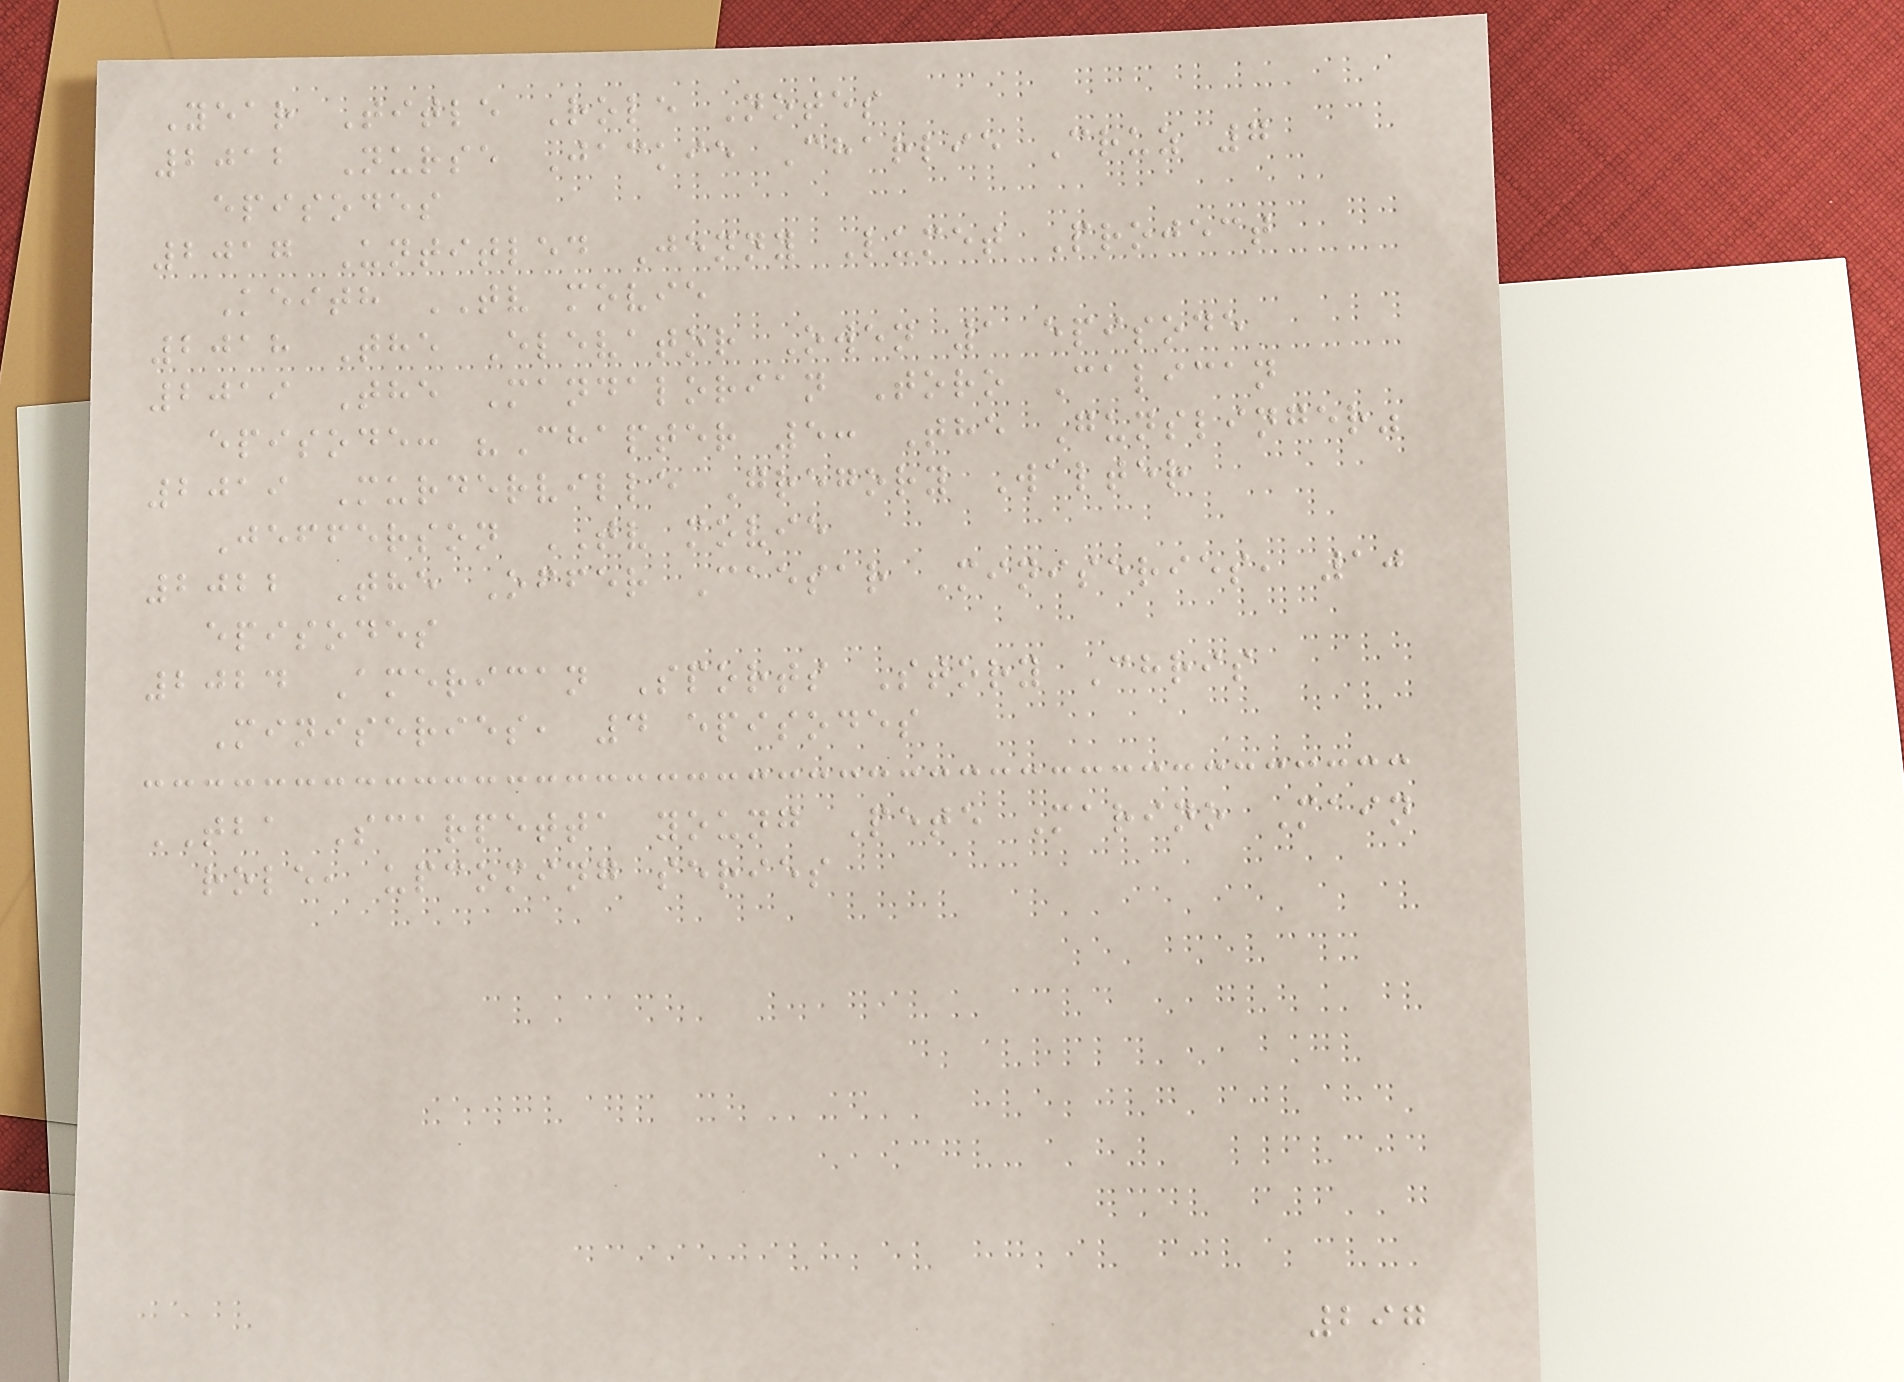Year Title Role Notes
2012 Nurse Jackie Charlie Cruz 7
episodes
2017 Untitled Jenny Lumet Project
Keith TV movie
2018 The Elevator Owen 1 episode
2019 The Mandalorian Toro Calican
episode: "Chapter 5: The Gunslinger"
2019 Murderville Gregory Walter
Jefferson TV movie
2022 The Offer Caesar Miniseries, 10
episodes
2024 American Sports Story Chris
Miniseries, 4 episodes
TBA Scarpetta young Pete Marino Main
role, upcoming series
297
